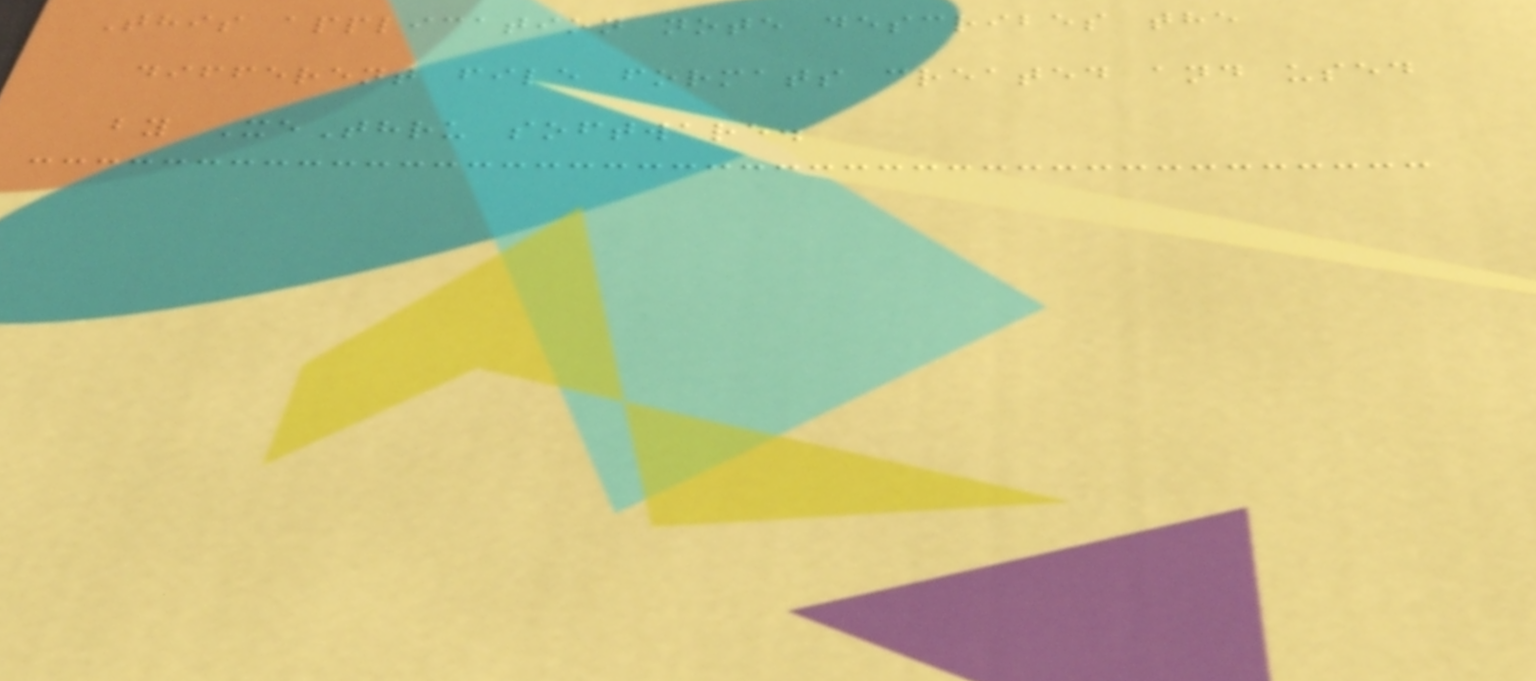This application note describes the
different file formats created and used
by XeThru software.
